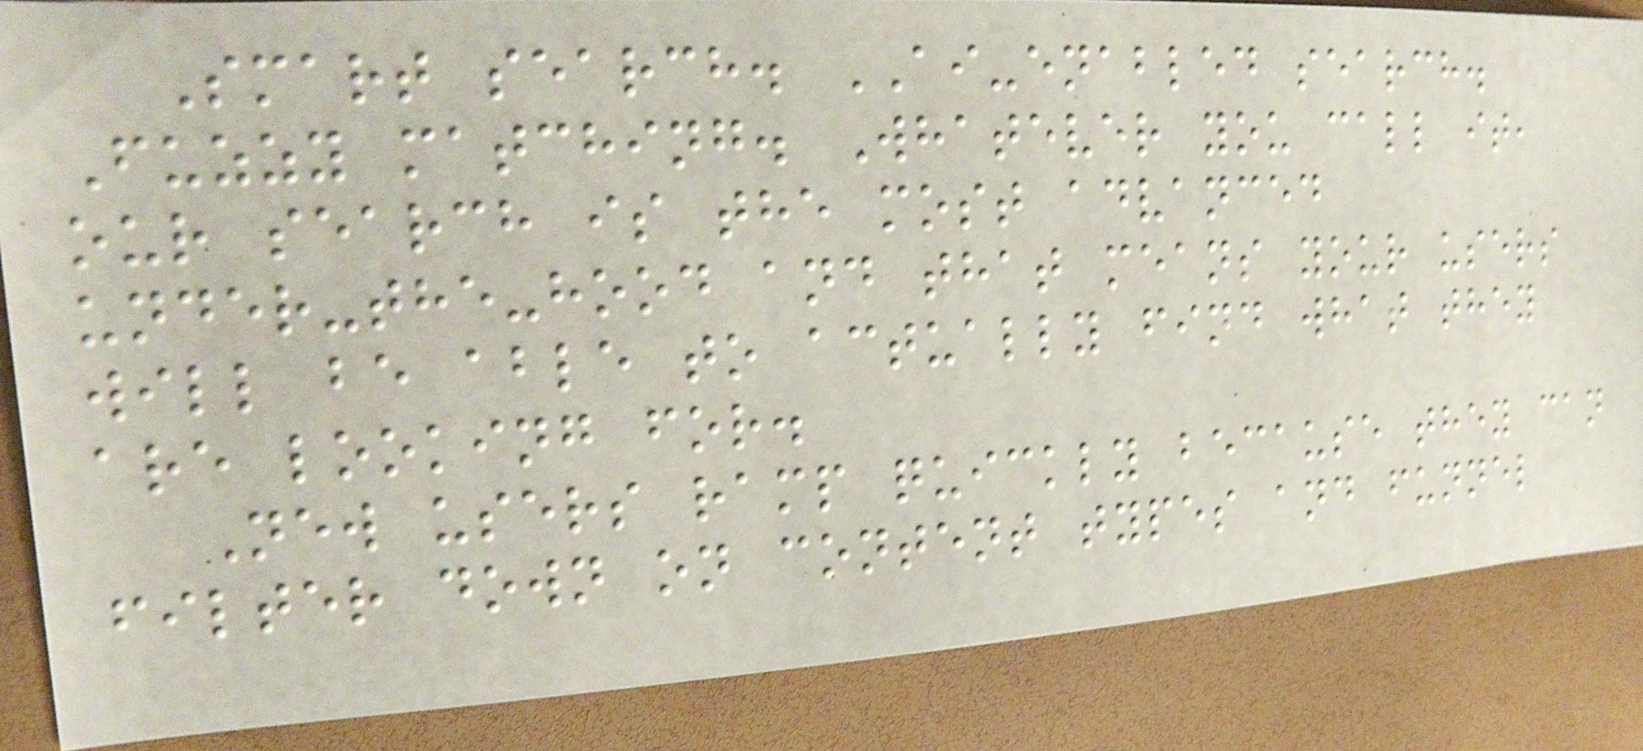Smart search. AI-enabled search.
Fuzzy matching. Whatever you call it,
our search is the most advanced
under-the-hood and that means your users
will be able to actually find what they
are looking for.
New users ramp quickly because they can
filter down on content types and funnel
